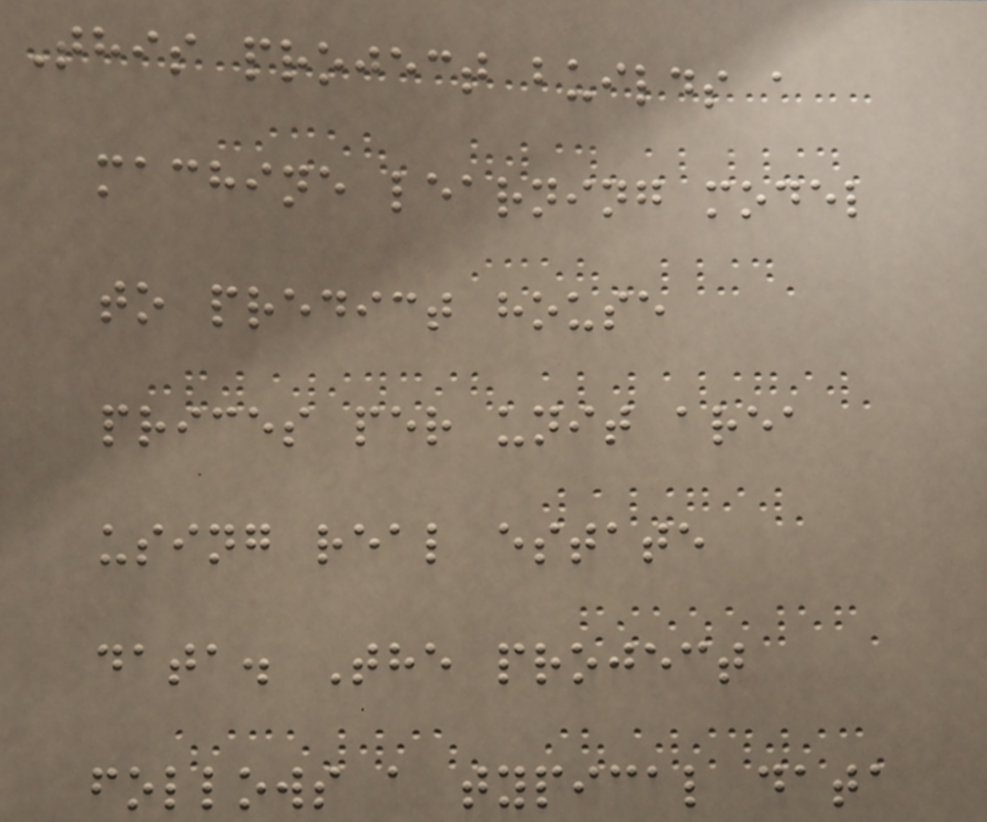This project builds a
machine learning model
to predict house
prices per unit area
using real estate
data. The project
follows a typical data
